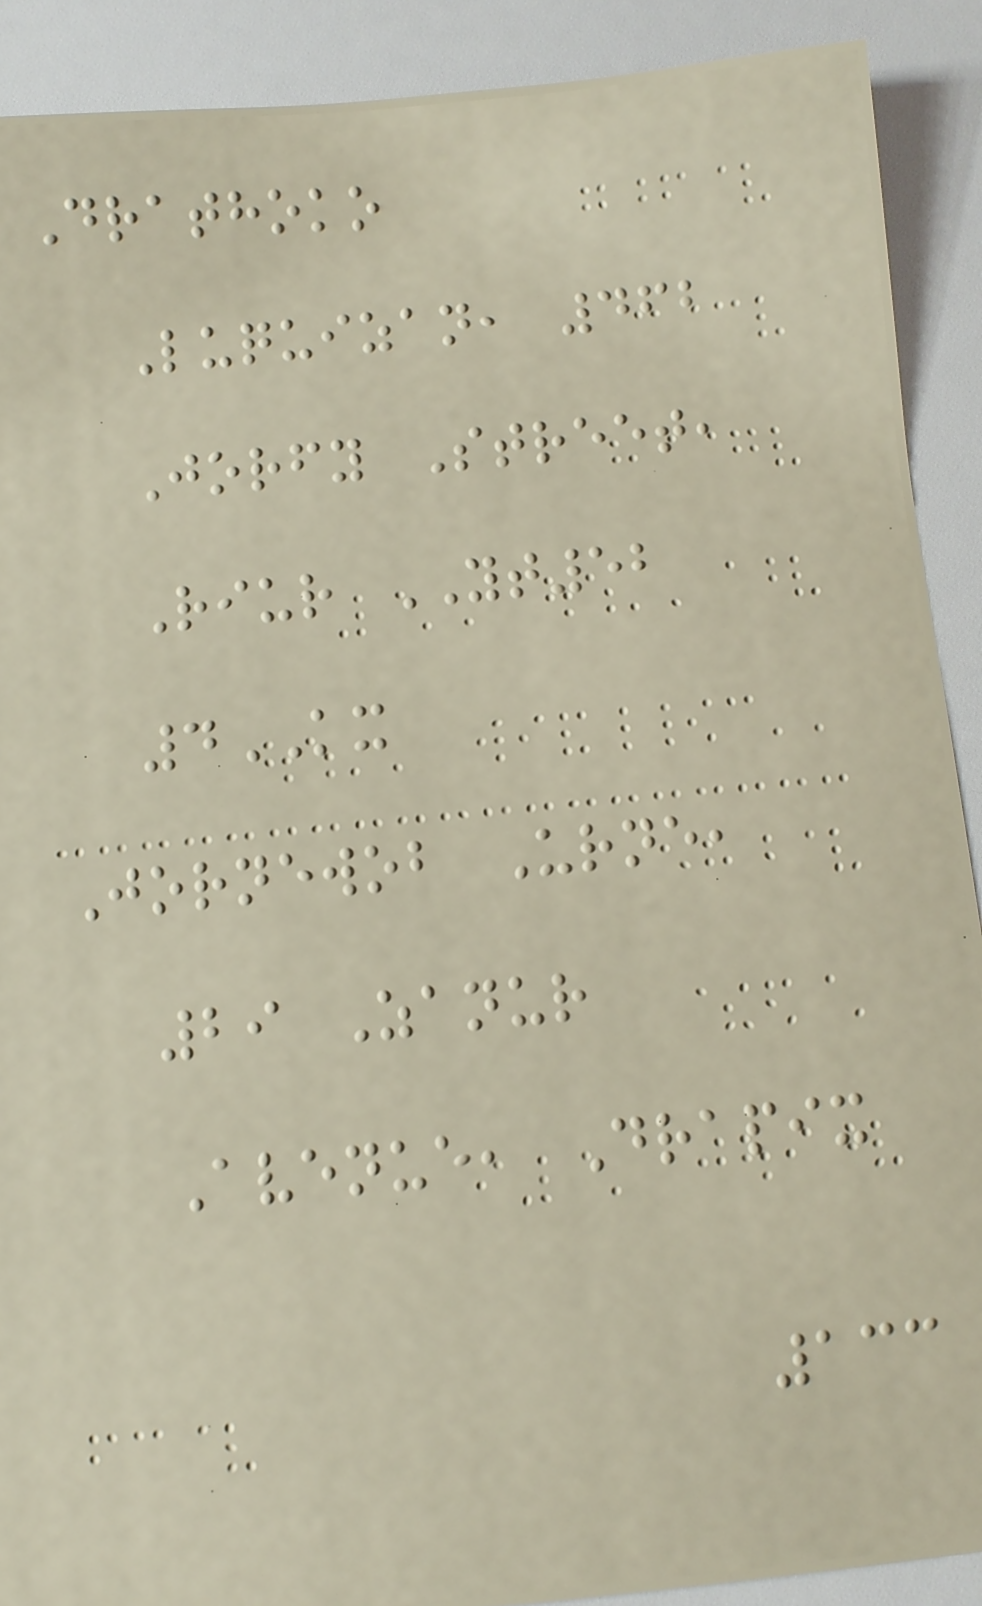Drathoko
Luquizan, 462
Jorfy Street,
Riur YT52
4KX
Jornewob Urne,
29 Zanur
Avenue, Drapix
133
